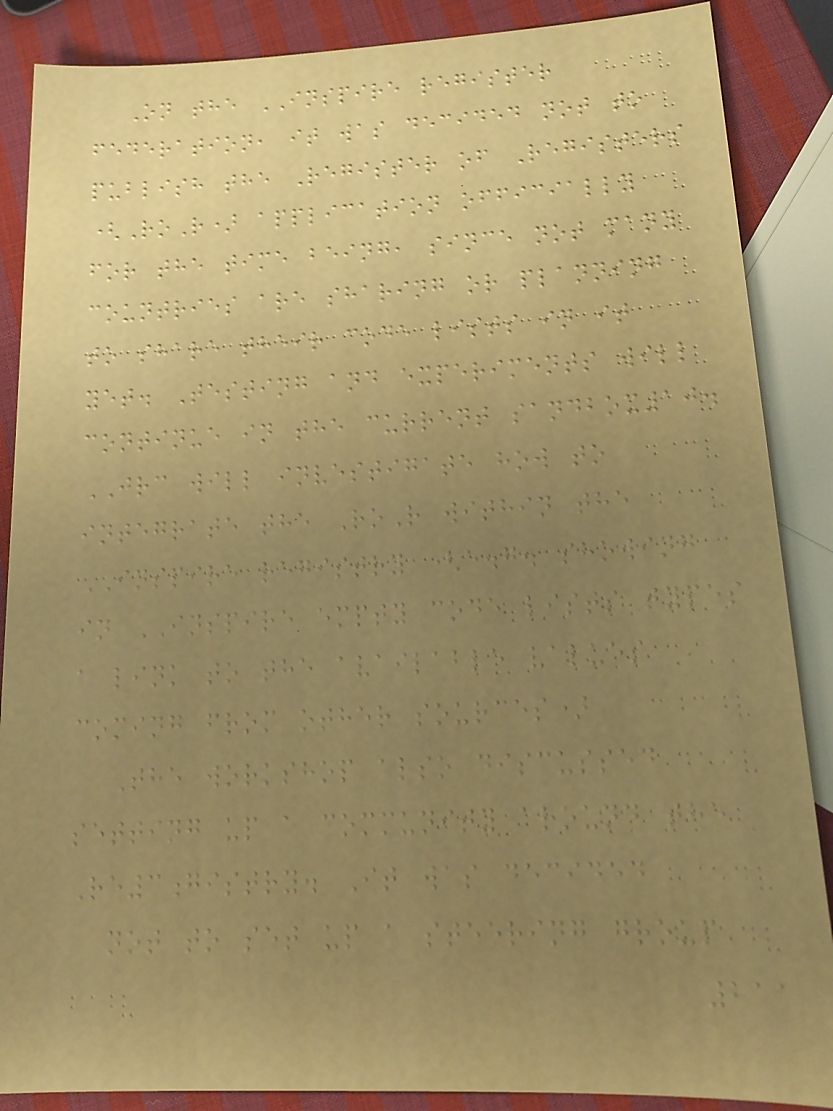On the INSPIRE register
federation, it was decided not to
publish the Register of Registers
(RoR) application officially
for the time being, since not many
countries are sharing or planning
to share their code lists in it
yet. Testing and experiments will
continue in the current sandbox10.
JRC will investigate how to
integrate the RoR within the
INSPIRE registry (e.g. showing
in INSPIRE empty code lists types
a link to the available values
coming from other sources)
The workshop also discussed
setting up a community around the
Re3gistry. It was decided
not to set up a steering group
211
